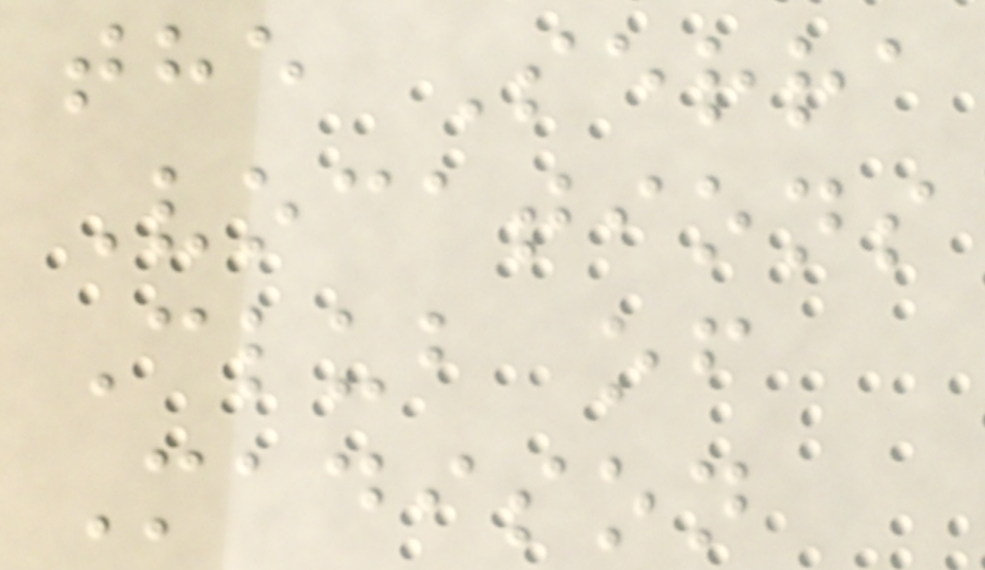the Serra
Vocations
Club of
Madison
